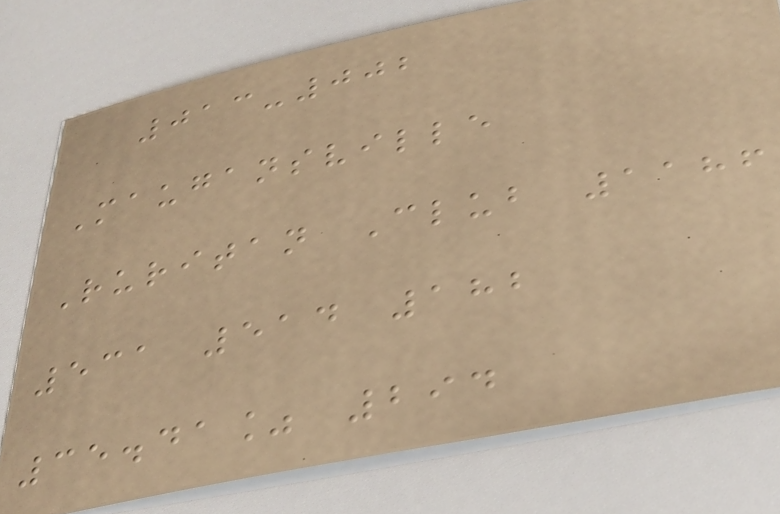013-002
Maugansville
Ruritan Club 1186
531 514 182
35.41% 294
